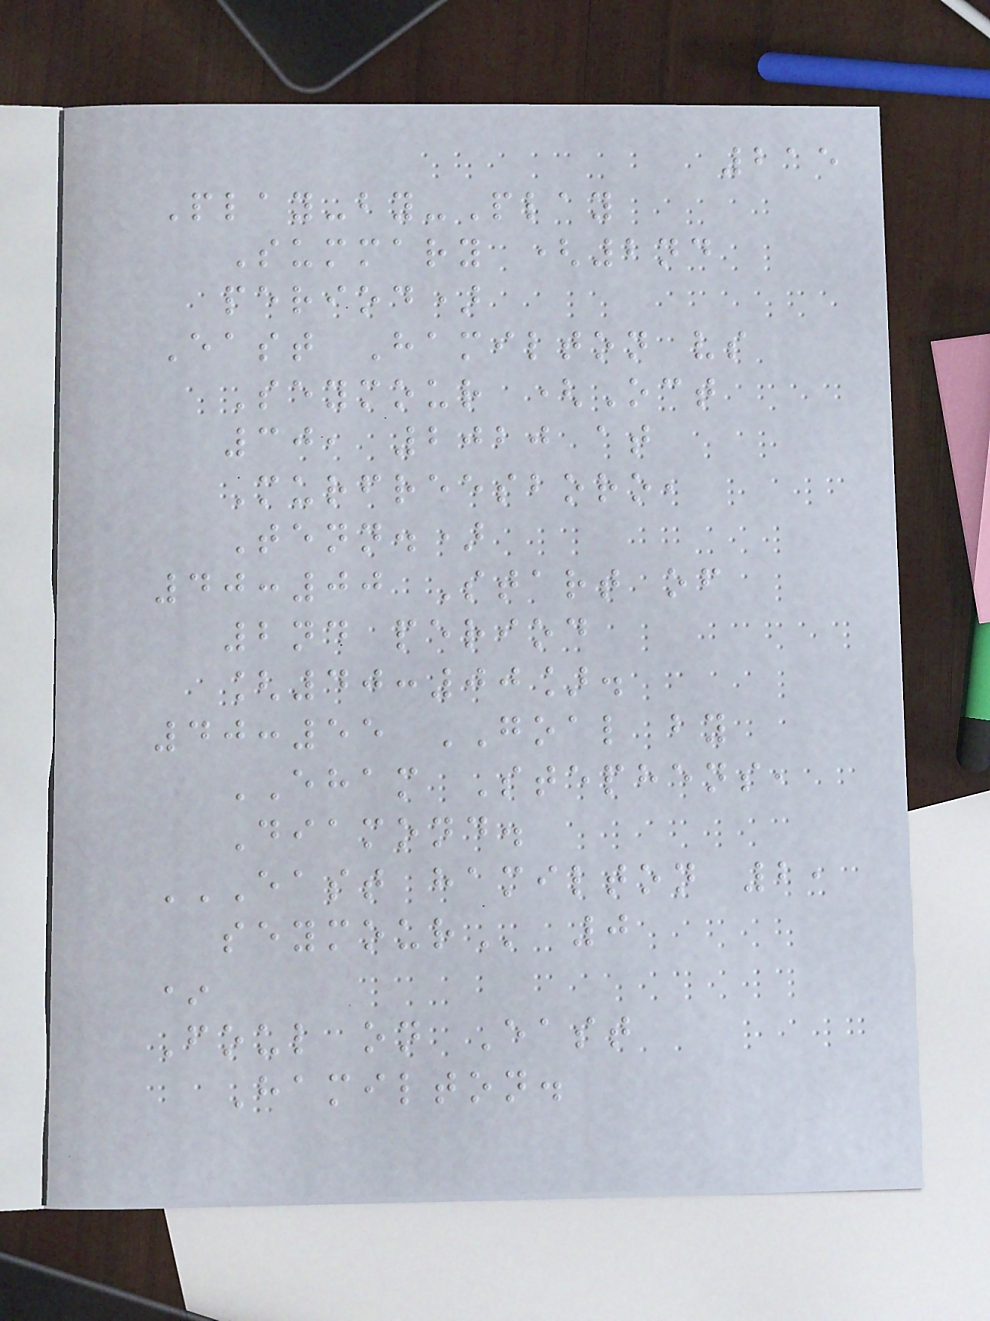215
Play-by-Play
Summary (2nd
period)
East Hamilton vs
Seymour (Oct
30, 2020 at
Murfreesboro,
Tenn.)
40:00 Start of
2nd period
[40:00].
40:55 GOAL by
EHAM Stephens,
Diamond.
EAST HAMILTON 2,
SEYMOUR 0
*
Foul on East
Hamilton.
